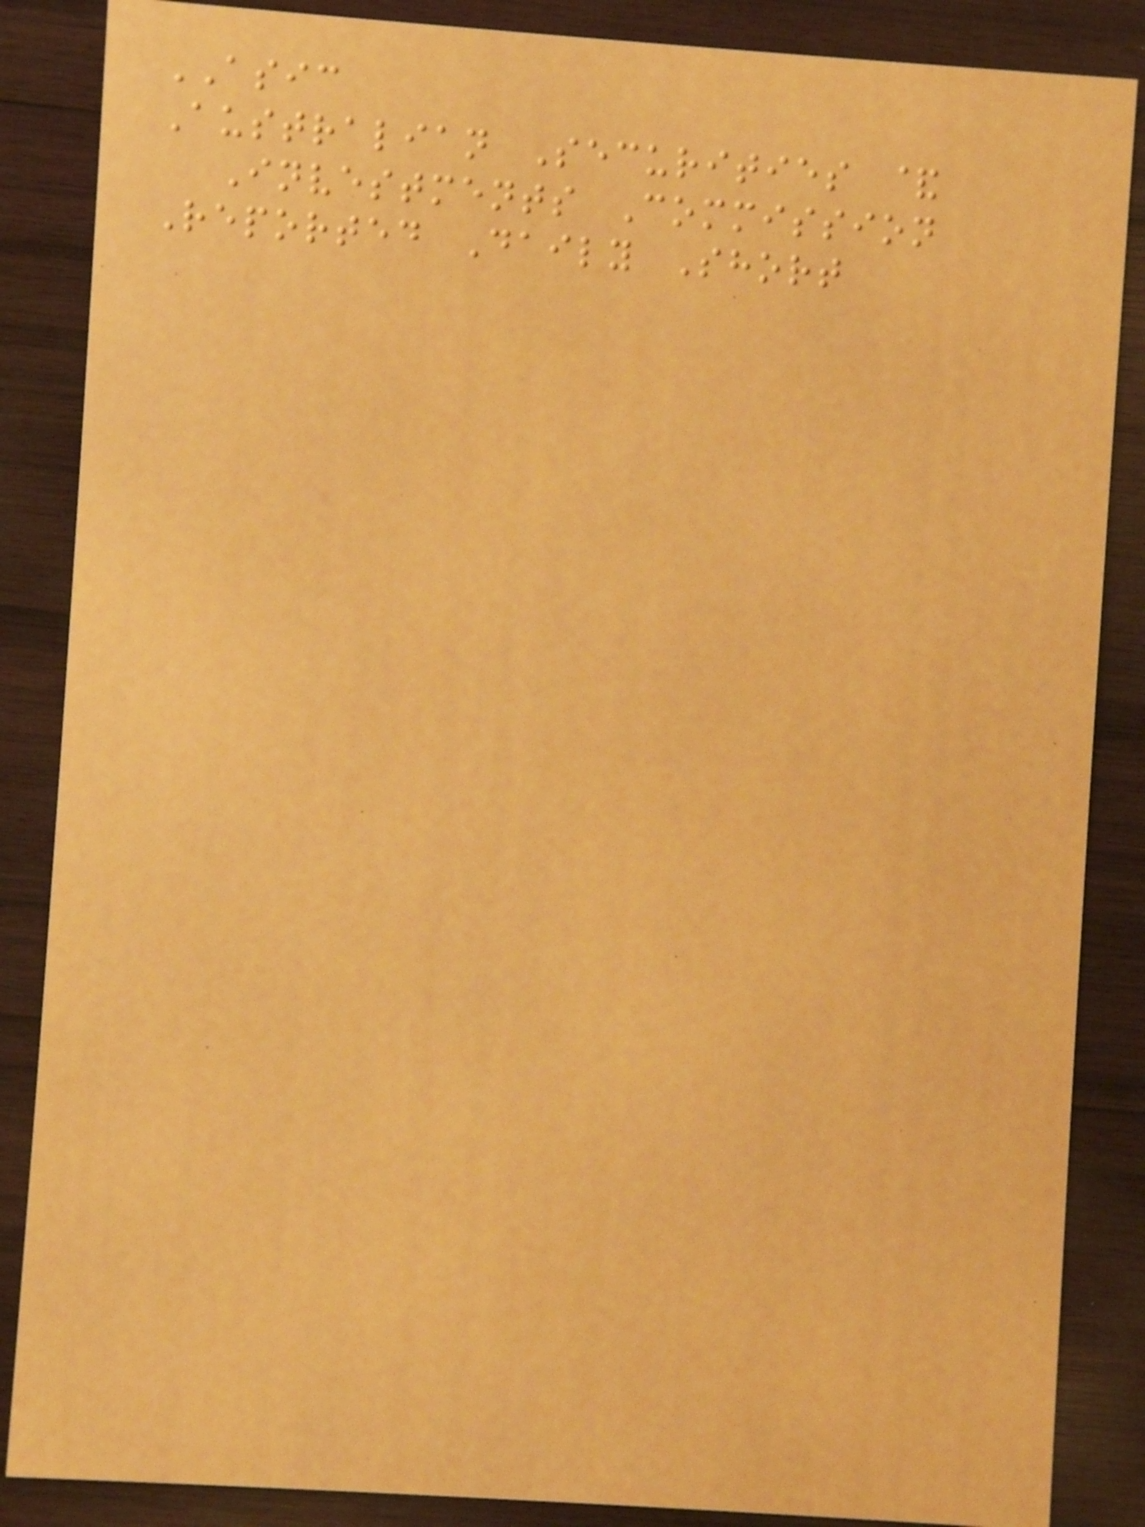ASIC
Australian Securities &
Investments Commission
Reported Daily Short
